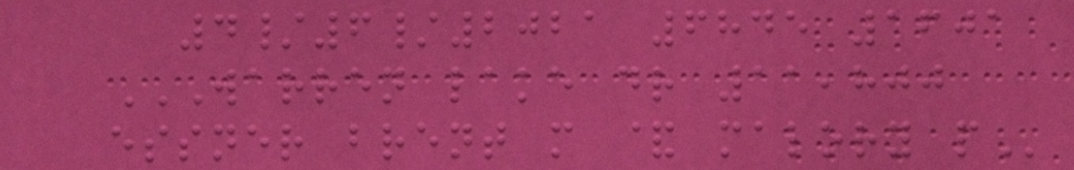4/6/2021 6845 1601
WARREN LAKE DR 11,800
ESSNER BRENT M & MALORY P
